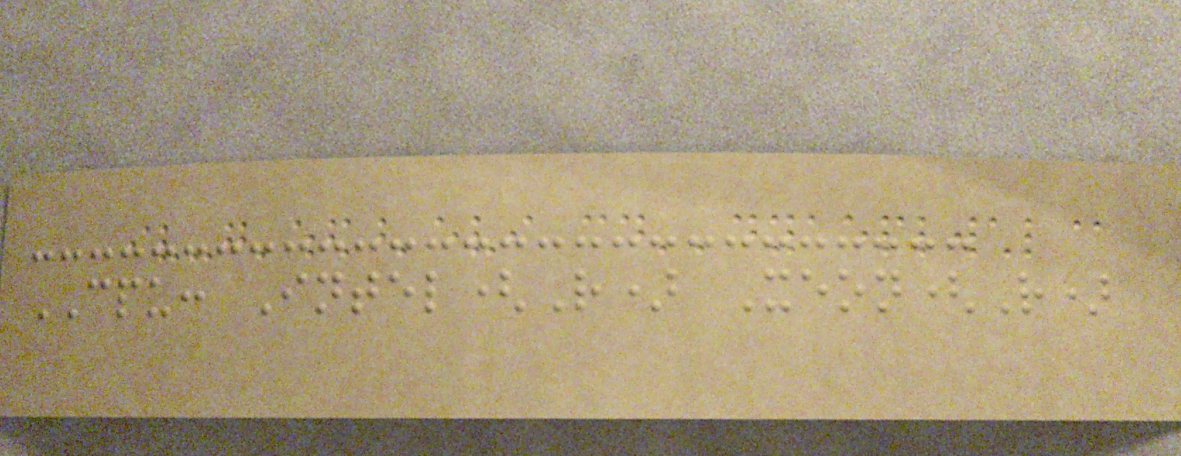CPU: Intel(R) Xeon(R)
